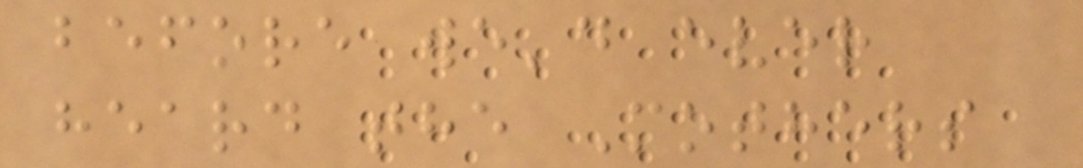before we'd ever
heard the Mothers
